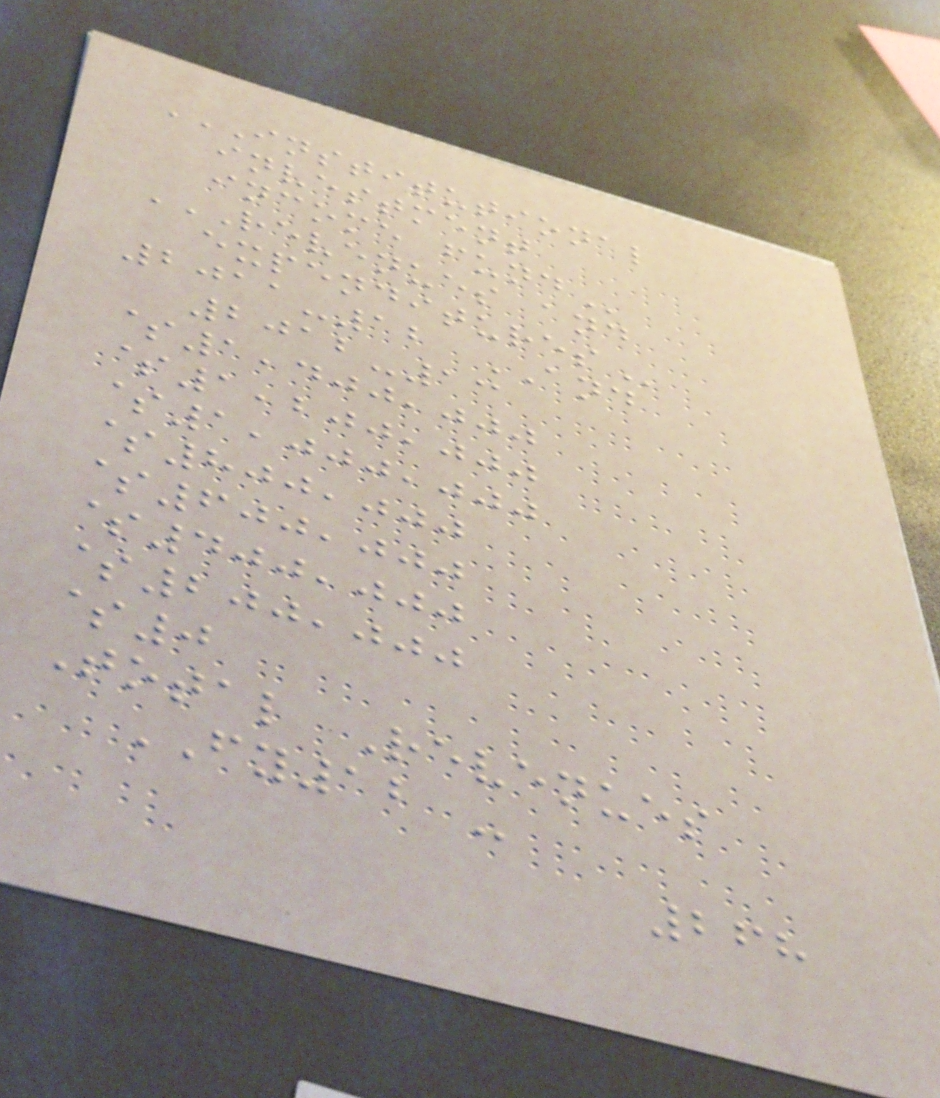INSTITUTIONAL
INVESTMENT
INCOME FUND
REVENUES AND
EXPENDITURES
2011-12 AND
2012-13
$1,400,000
$1,200,000
$1,000,000
$800,000
$600,000
$400,000
$200,000
$0
Total Revenues
FY12 -
268
